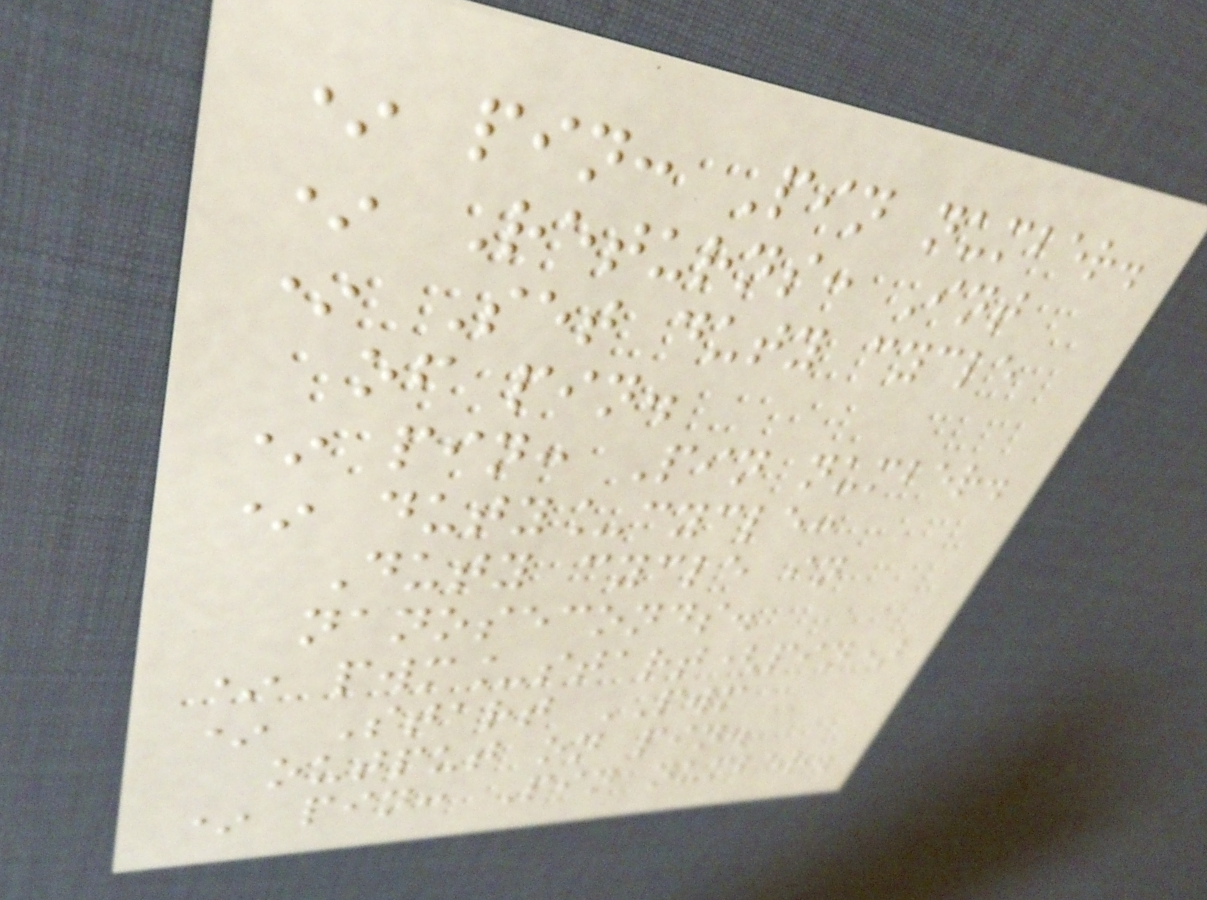* pin: Pin number.
* Returns: Int
* Set duty cycle
of pin.
* pin: Pin number.
* duty_cycle:
Duty cycle in
nanoseconds.
* pwm_start(pin)
* Start PWM
output on pin.
* pin: Pin number.
